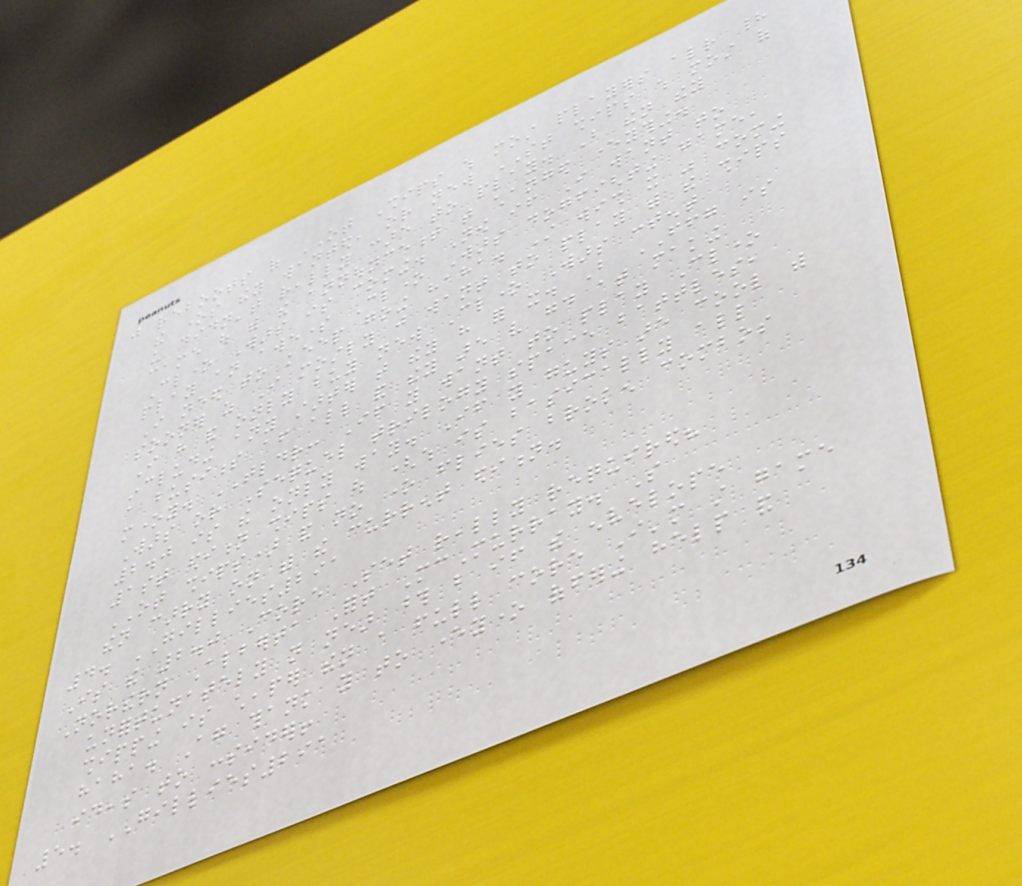just reboots of OT Ships which most players already had
the ones they wanted, or new ST ships which most of
us didn't really care to play. But then they
came out with the announcement that changed everything.
Clone Wars is coming. Now if I want to
play an awesome Clone Wars dogfighting game,
I need to keep going haha. Still wish it was coming
sooner as I mostly just want to play with the ships
I have and only buy new Clone Wars content
including any starter that they have for it. But FFG is
a business after all and they are very good at making
money. TLDR: If you want to play Clone
Wars or Sequel trilogy space battles,
2.0 is the only way. If you guys are cool with
1st edition ships out (which is basically all
OT ships) and no one flies broken combos
then carry on with the current edition.
4. GILLIES291
Is the 2.0 Core Set really required?
Northern Alberta Fort McMurray. So
unfortunately not near those but if the envelope
shipping is cheaper then a full core I'm still game
haha. Again thank you to everyone offering help and
ideas to consider!
5. GILLIES291
